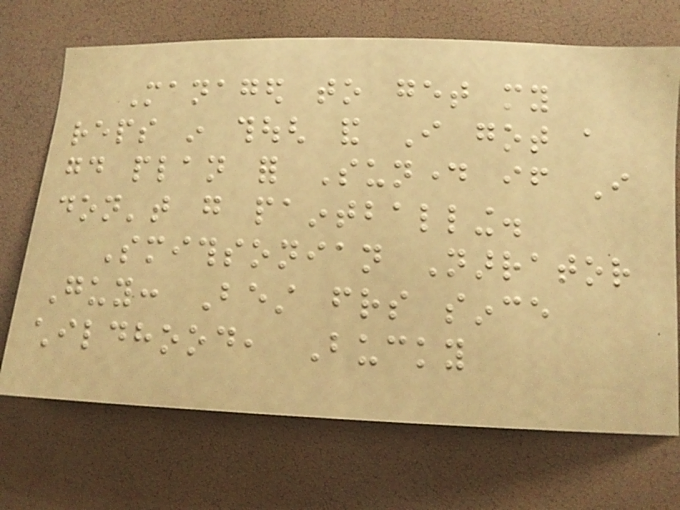Managed to get my
reps in though and I got a
good plan for Sunday if I
don't go paintballing.
Smithsonian Narrator
Guy: Best friends since
childhood, Bucky
